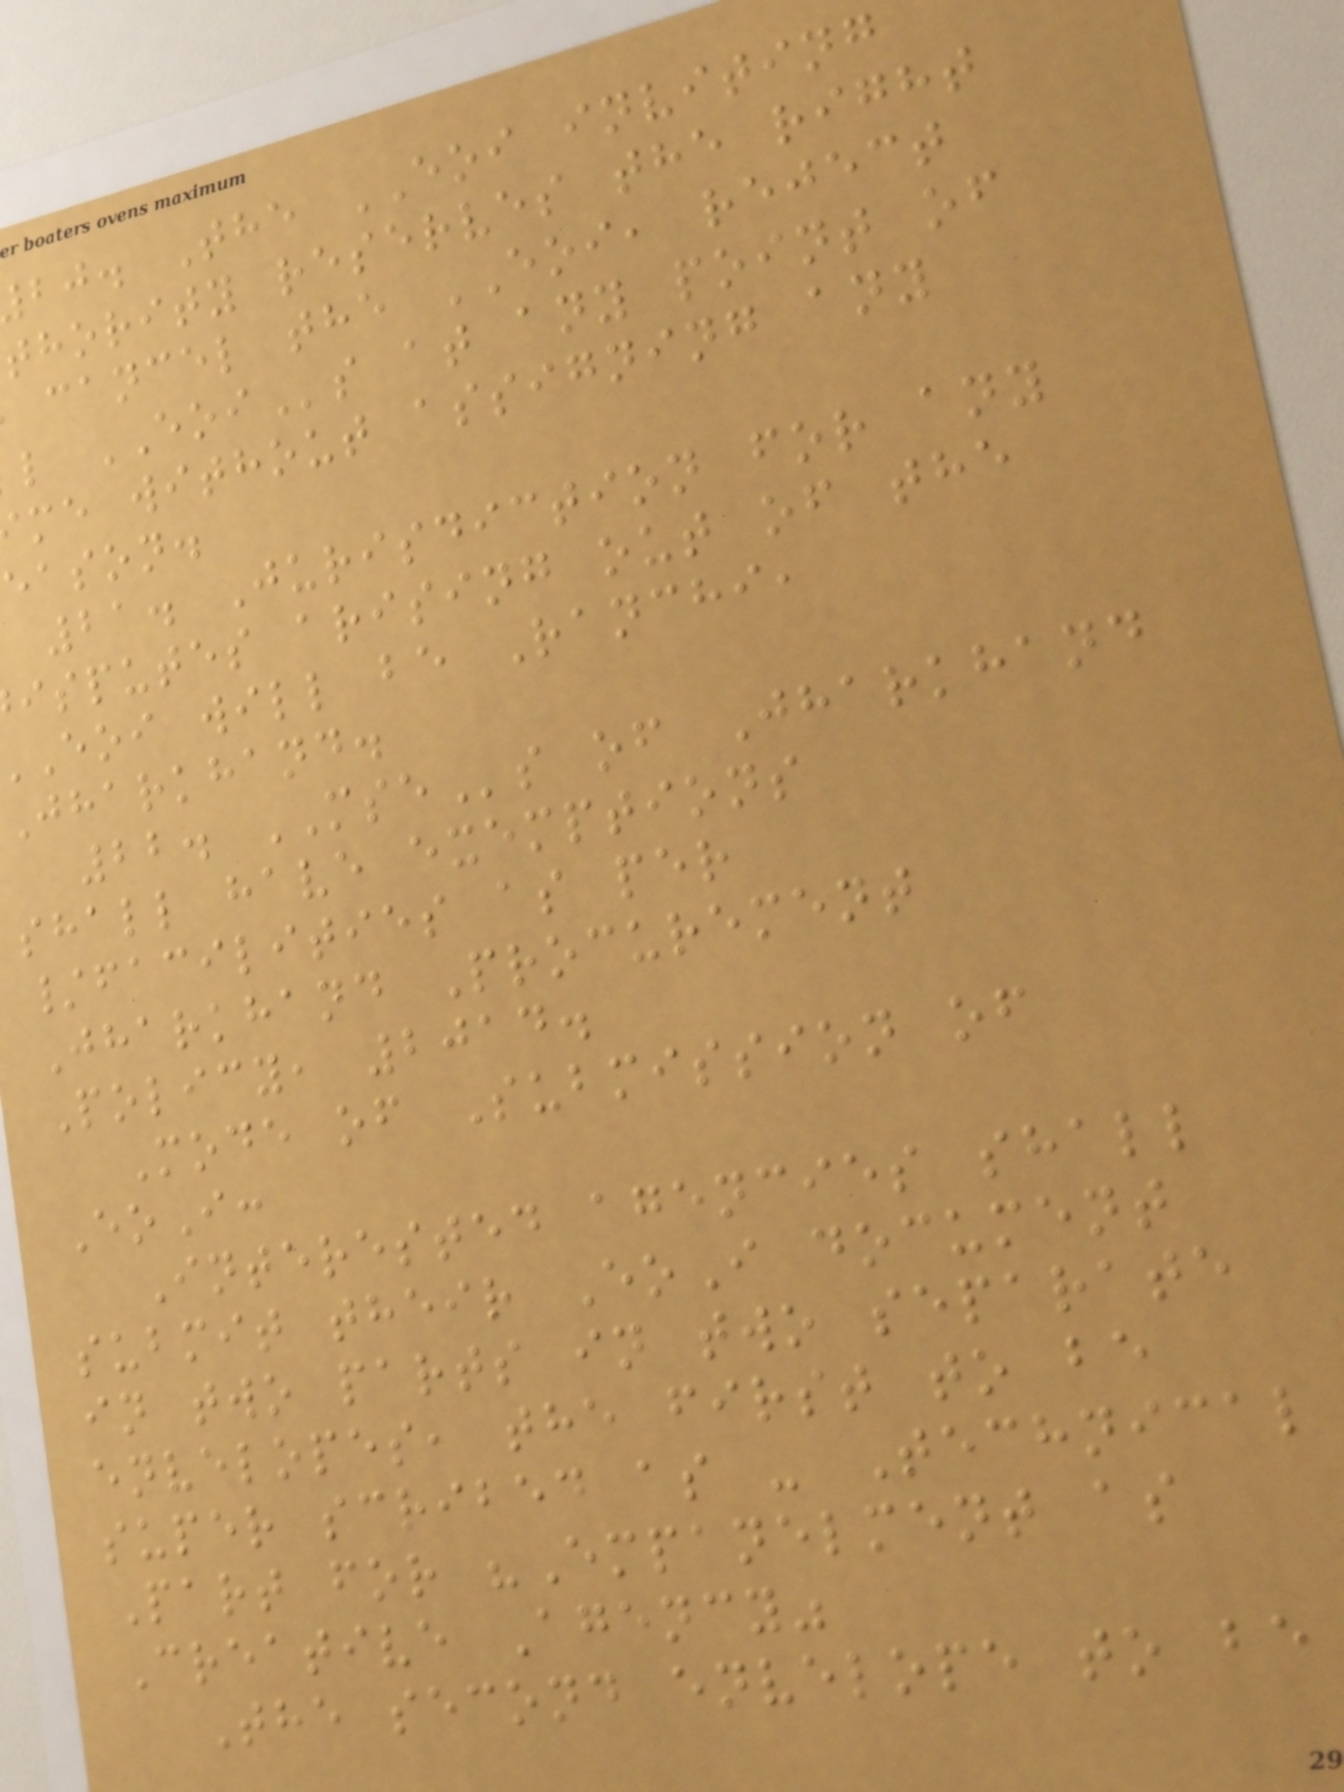bj. The EOI inviting
thority reserves the right
cancel the EOI, reject
l EOIs at any point of
me without assigning any
eason.
21. Jurisdiction for any
isputes arising out of the
eoi will be Ranchi,
Jharkhand.
22. MSEs of Jharkhand
shall have exemptions
/facilities as per
Jharkhand Procurement
Policy, 2014.
Mode of Submission of
EoI:
Interested agencies shall
submit their EoI document
in two parts in two separate
envelopes, the first to be
super scribed as - Technical
Part for "Empanelment as
Creative Agency"
The second envelope to be
